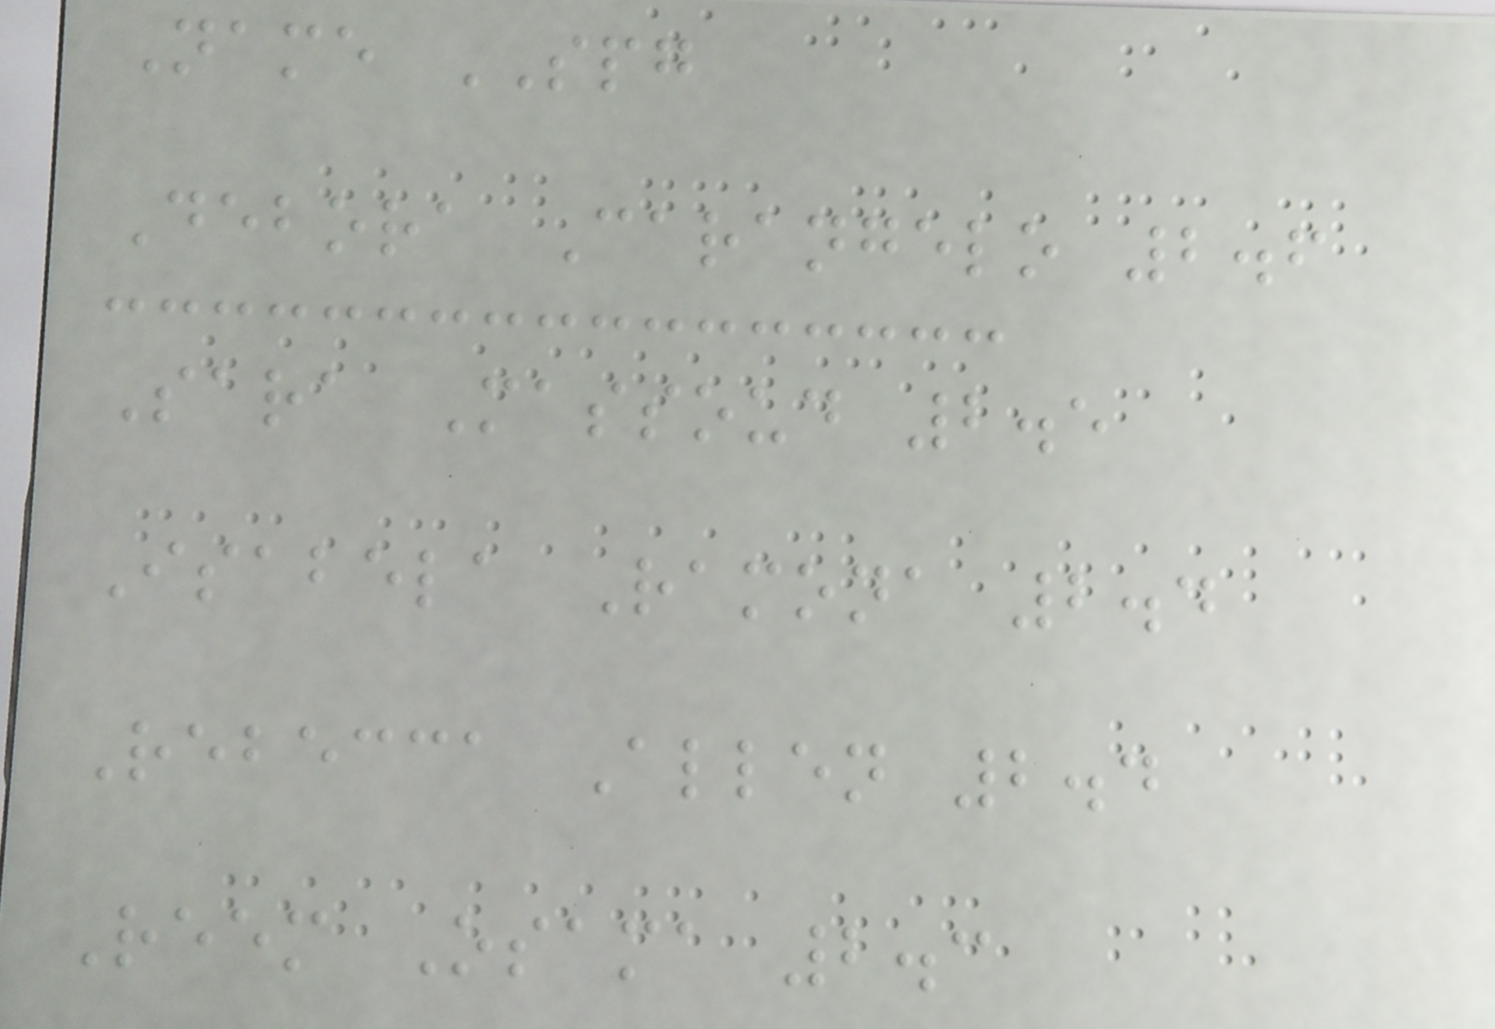Name SPG
Debora Carangelo 2.6
Sara Massoud 2.5
Isabela Ramona 2.4
Rebecca Allen 2.4
Reem Osama 2.3
